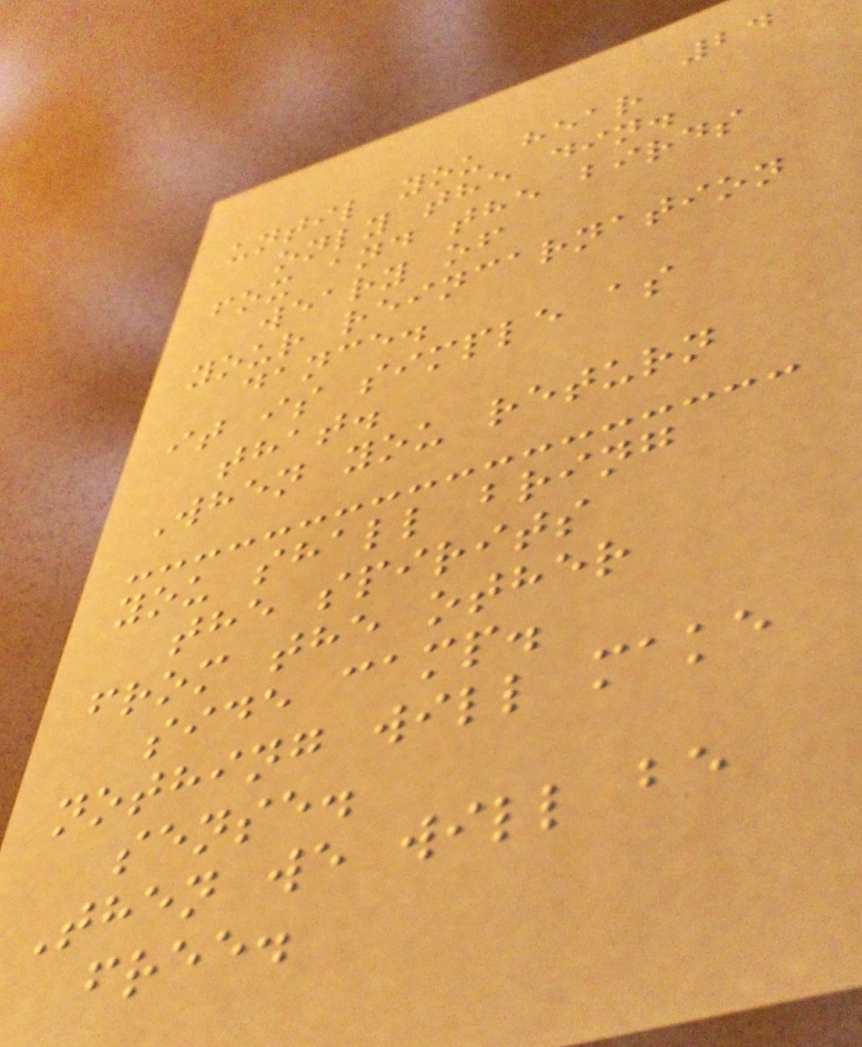24
until you hear
only the din.
fox and the birds
weary of
your reincarnation
dance.
it is simple as
that.
When you return
you shall bring
the spirits
from the other
side camp.
nothing will make
sense.
Then we will be
free.
